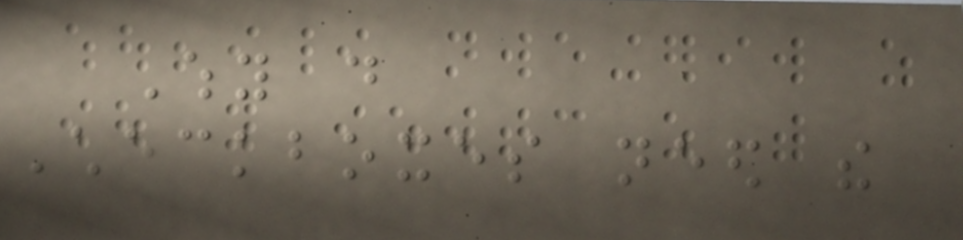Why do
Checkboxes need the
